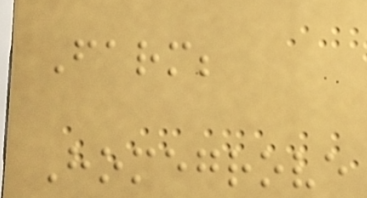Farm;
Homegrove
